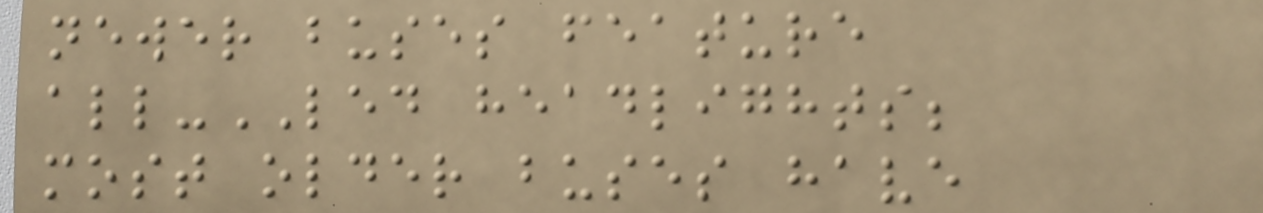newer buses feature
all-LED headlights;
most older buses have
